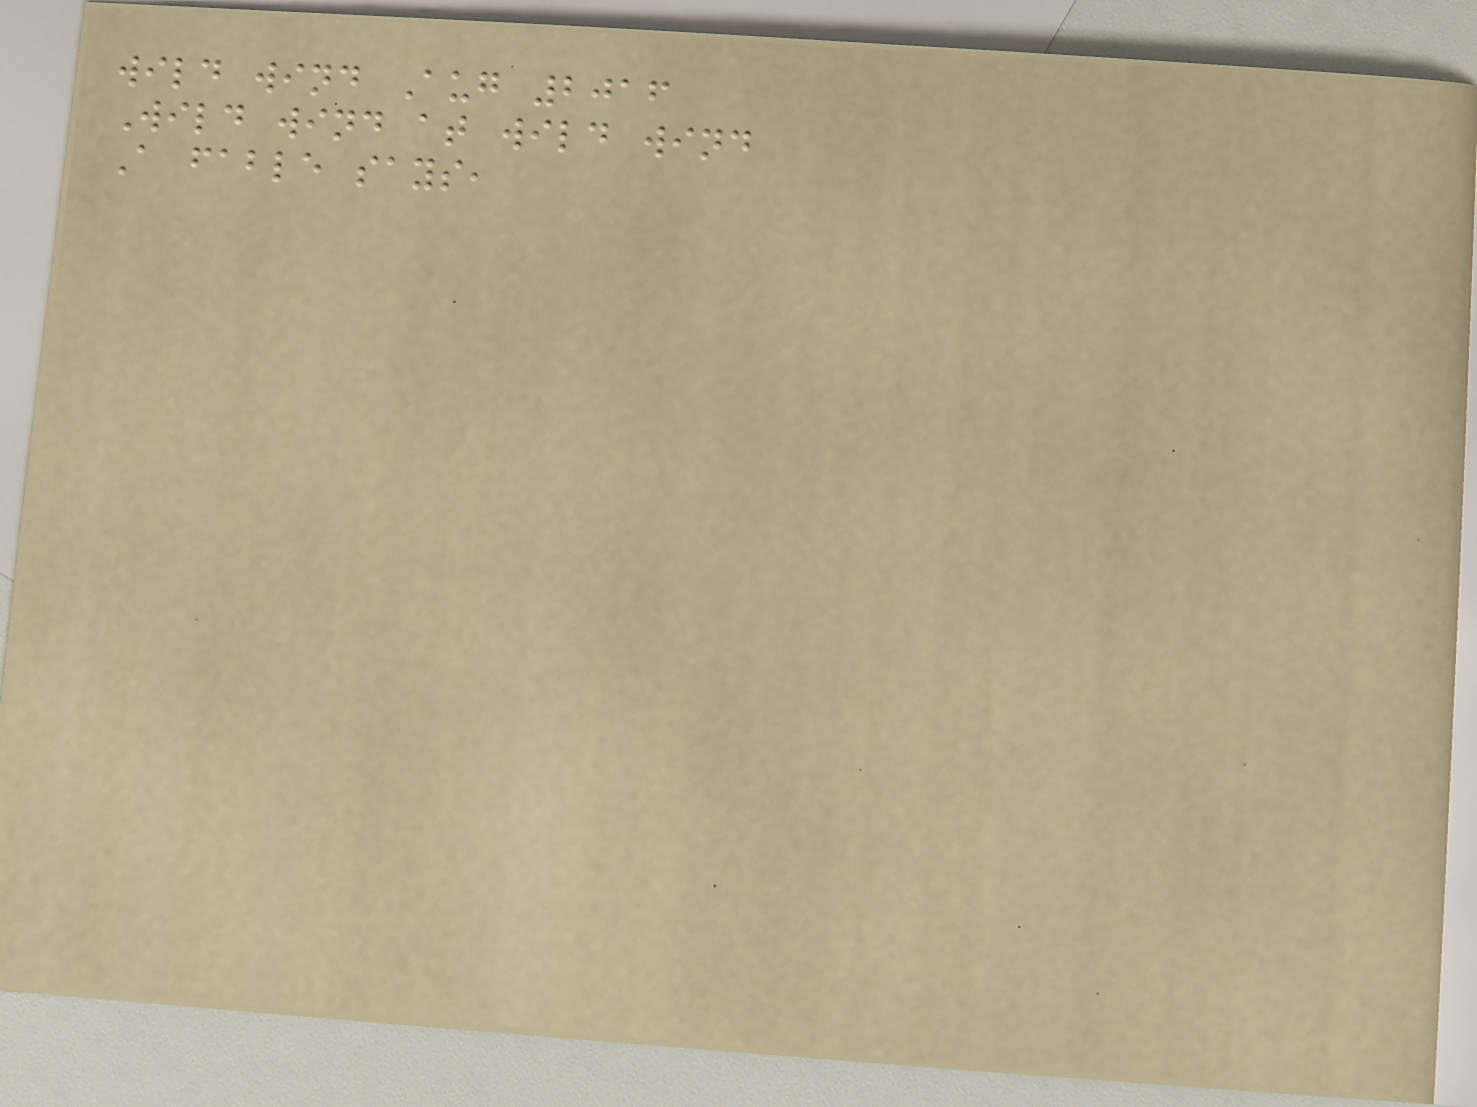wild wind Aug 2016
Wild wind at wild wind
A fable says,
